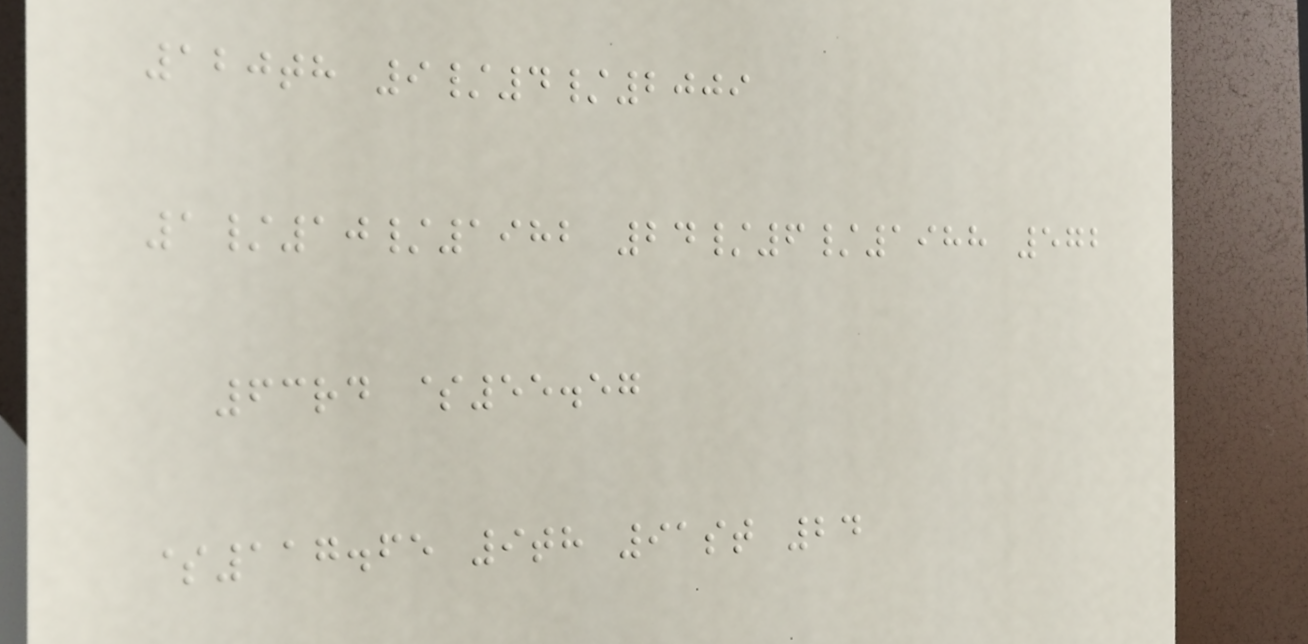120th 9/4/2009
1/10/1982 24/6/1988 572
63rd $55.57
$117.65 9th 91st 24
